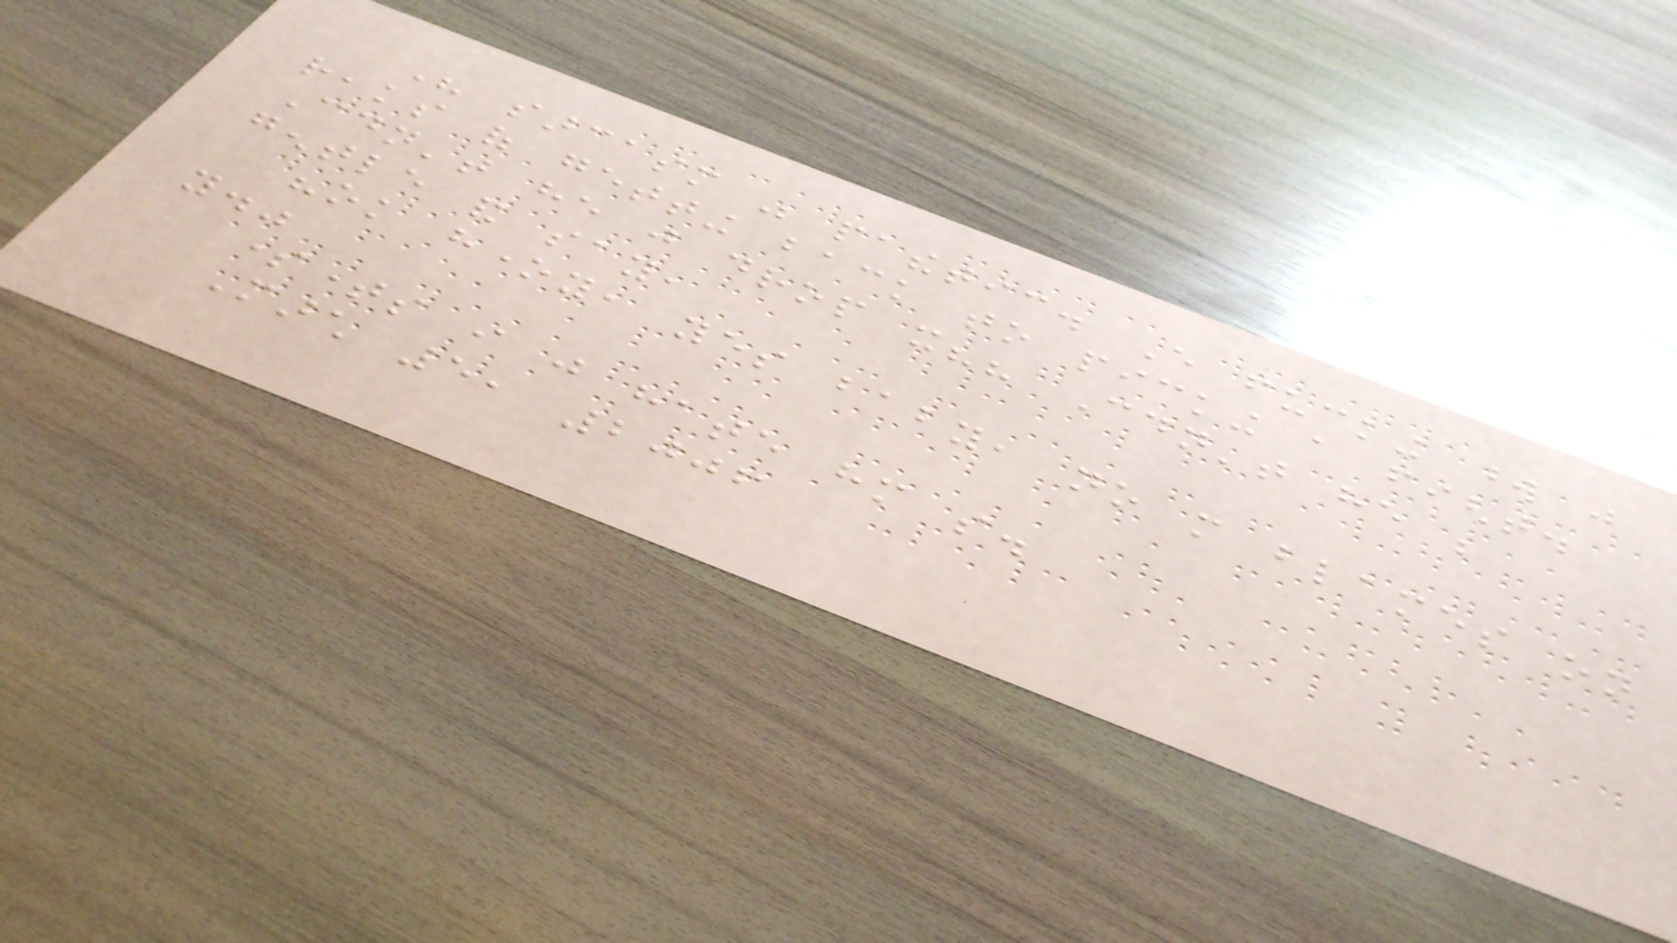His sarcasm was pathetic. Every fucking word just
reaks of getting back to picking a fight.
Couldn't he just drop it?? Couldn't he be
gentle and say,
"ok honey, yes baby, no more blames on
you."
sometimes i just hate him so.
March 5, 2006
